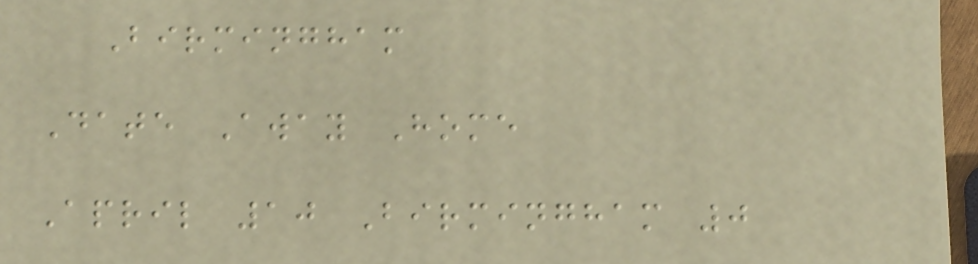Birmingham
Date Away Home
April 10 Birmingham 0
